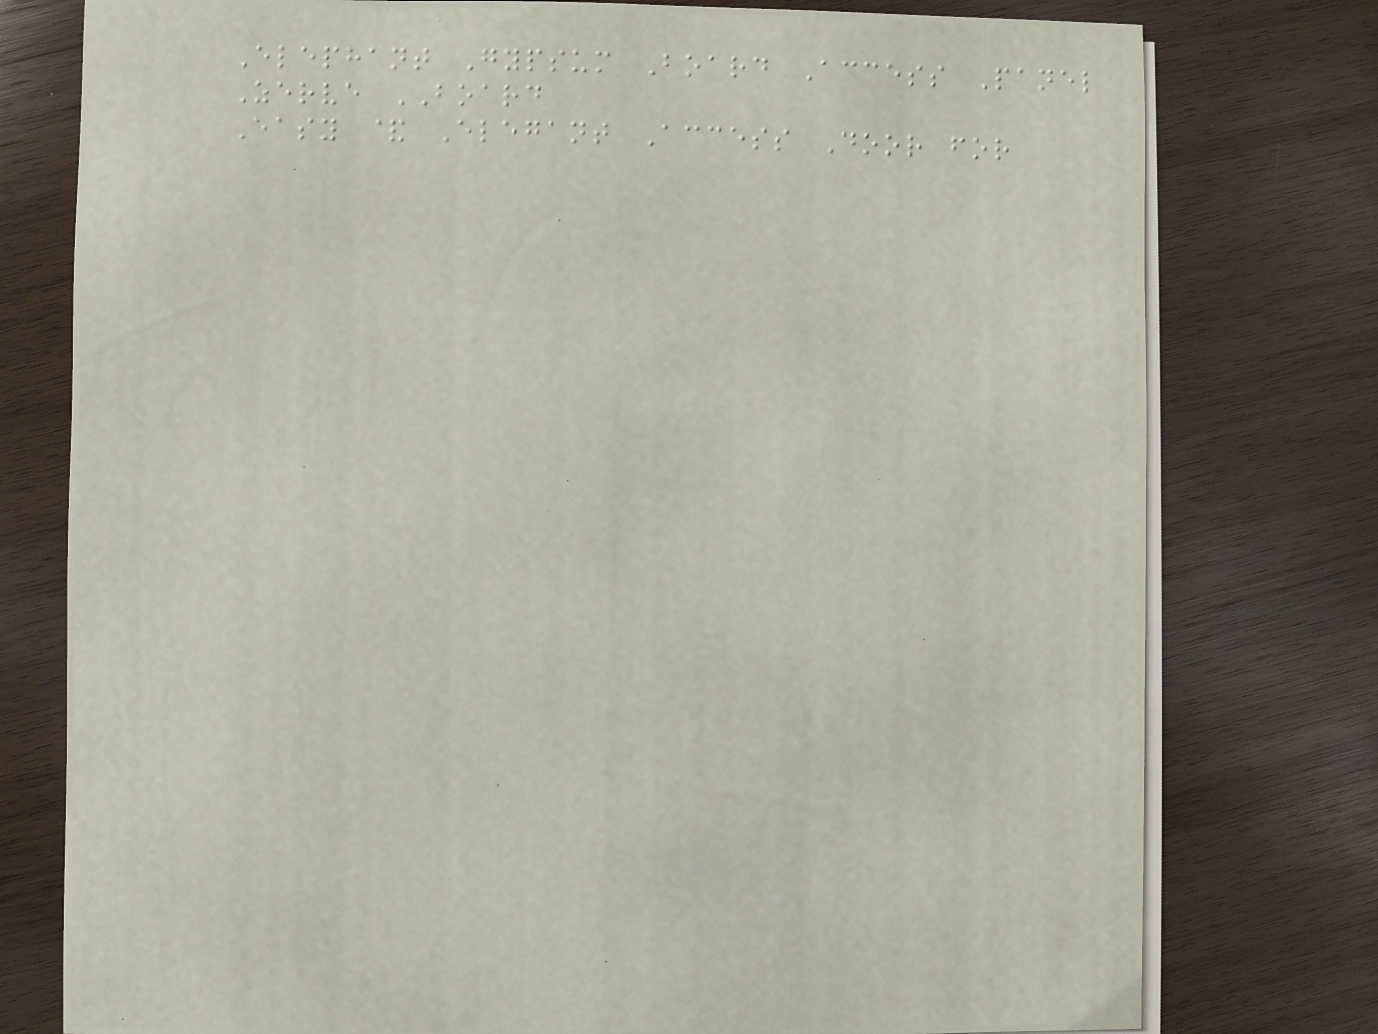Elephant Gypsum Board Access Panel
Zerve BOARD
Easy & Elegant Access Door for
